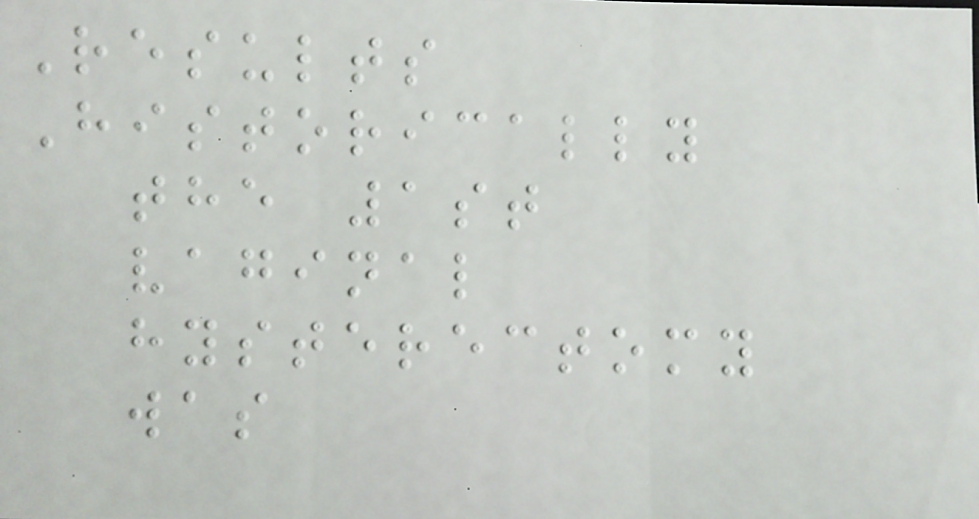Results
Historically
the 1st
vaginal
hysterectomy
was
